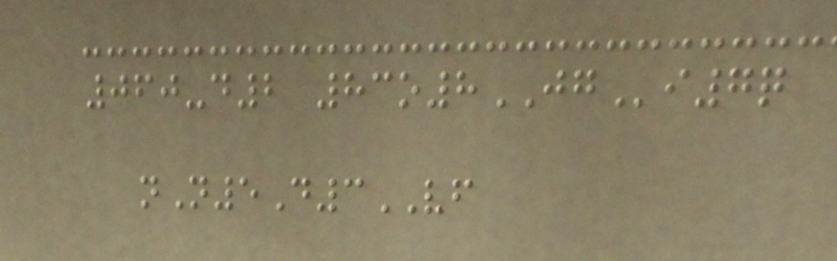060-d2 83o8JGi7q
nN5D3VF
